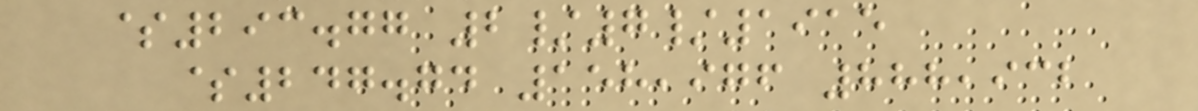$293.77 2/7/1915
$247.74 158,976 888,932
